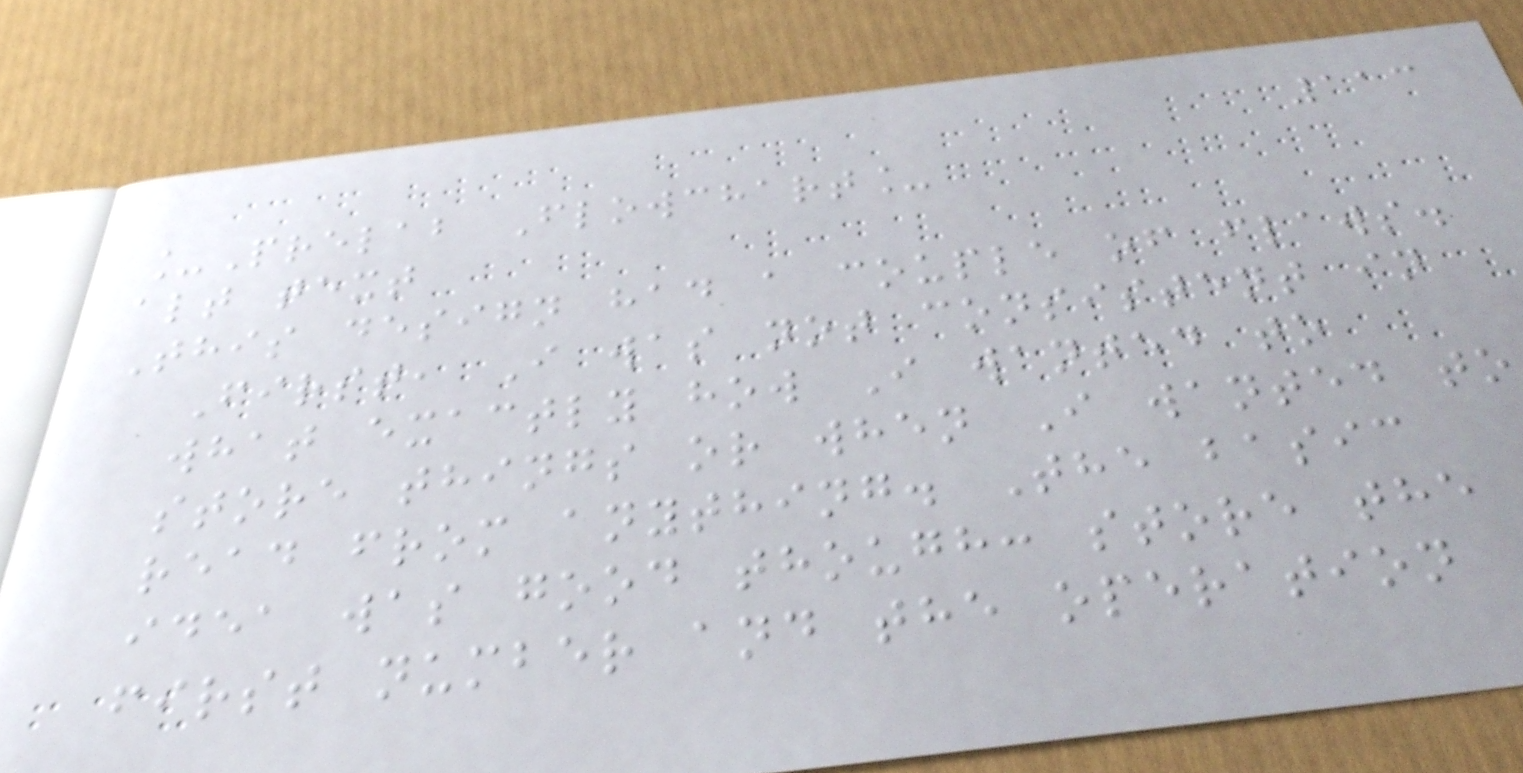113
_Prelab Flowchart_
alt text
This design had a couple of flaws.
First, I was not consistent in
what exactly how I wanted to
store things or when I wanted to
read from anything. The basic
idea was good though: store the
first number and the operation
